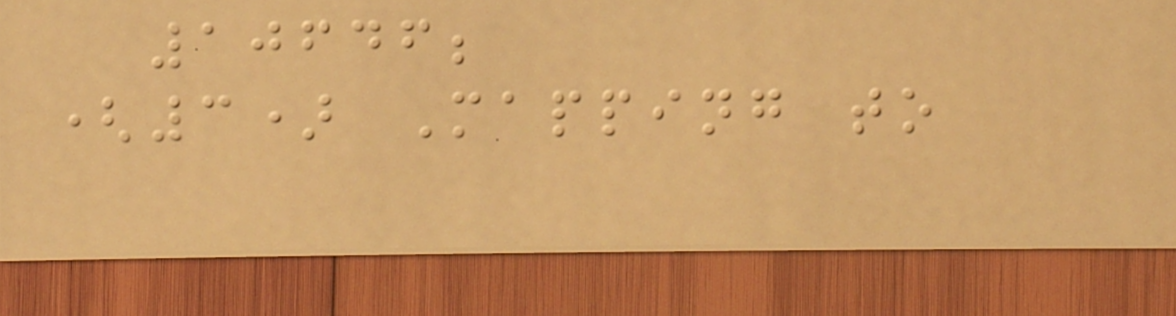10646;
(3) Mapping to
